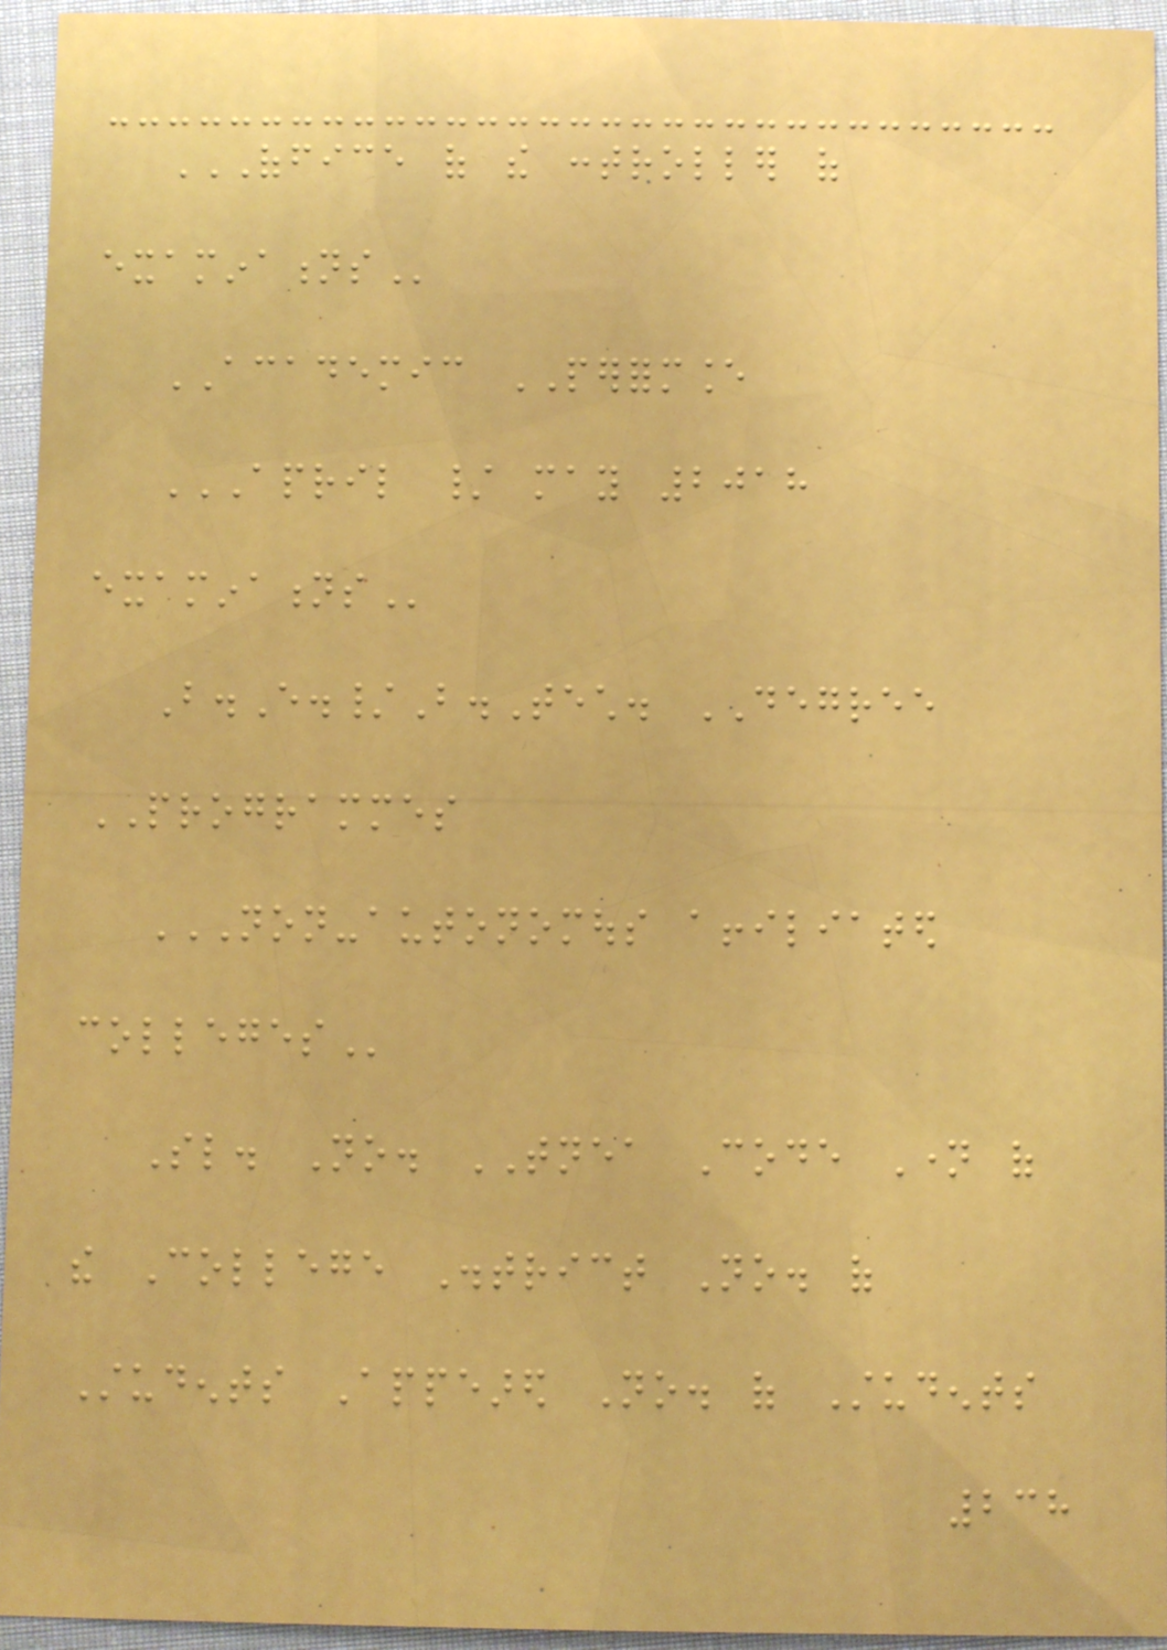OFFICE OF THE CONTROLLER OF
EXAMINATIONS
ACADEMIC PERFORMANCE
APRIL / MAY 2018
EXAMINATIONS
B.E./B.Tech. DEGREE
PROGRAMMES
NON-AUTONOMOUS AFFILIATED
COLLEGES
Sl. No. TNEA Code Name of
the College District No. of
Students Appeared No. of Students
238
